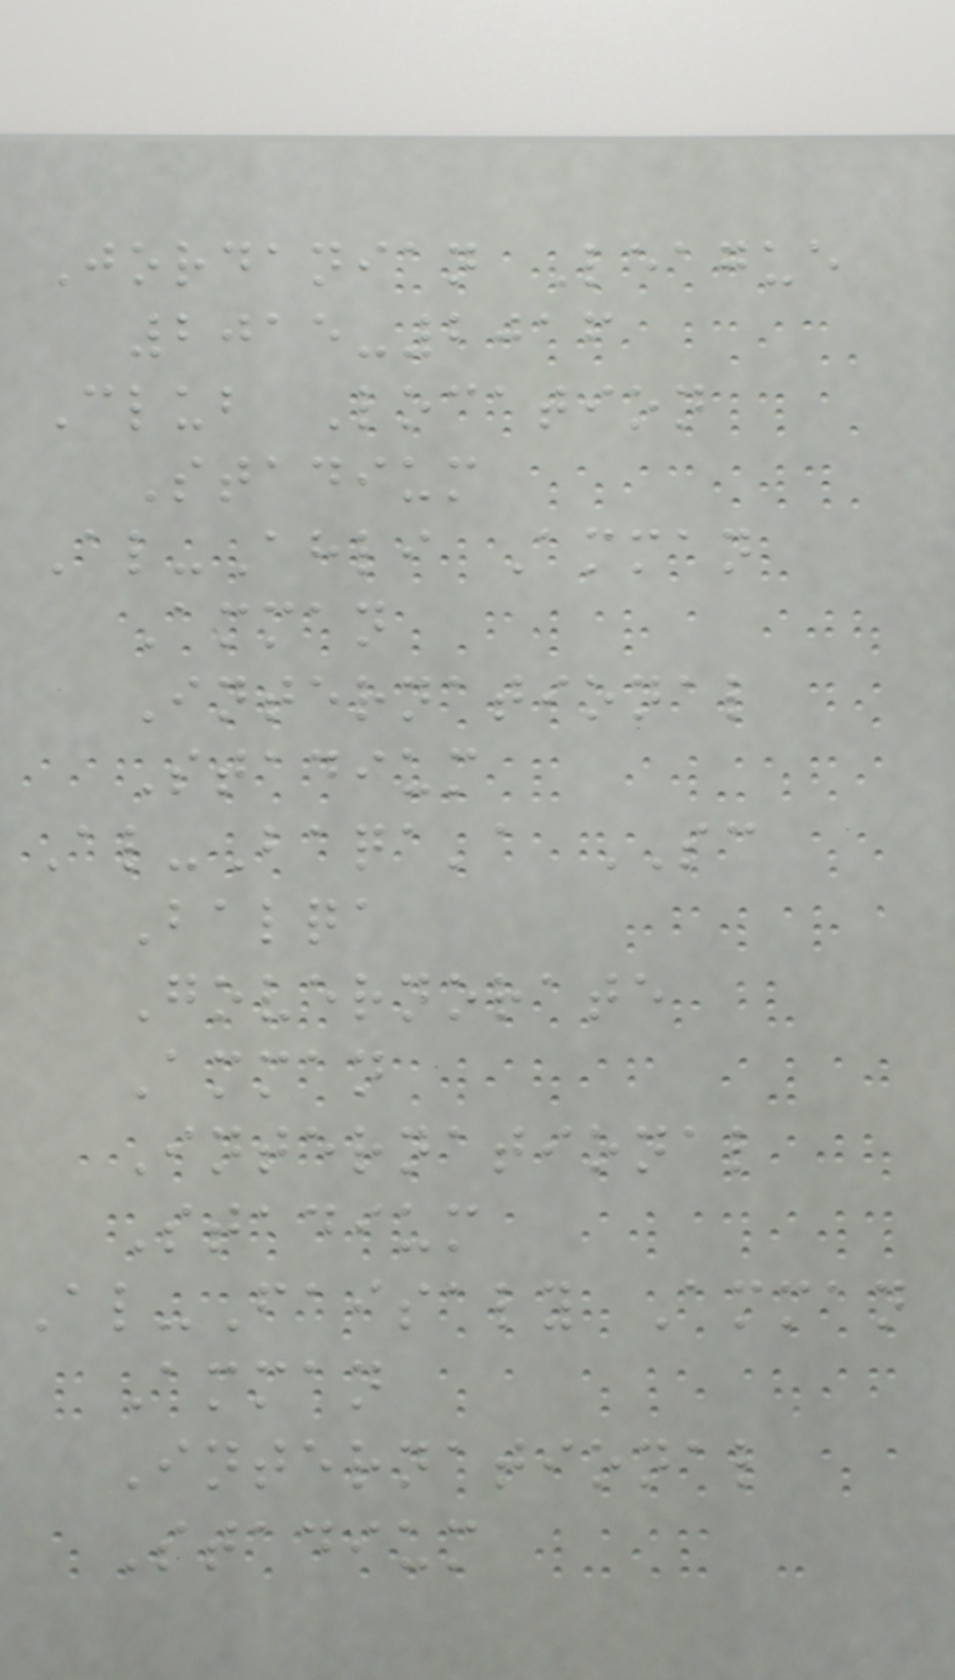Jordanian League
2015-2016
Club Location
Stadium
Al-Ahli Amman
Amman
International
Stadium
Al-Baqa'a SC
Balqa
Governorate
Amman
International
Stadium
Al-Faisaly Amman
Amman
International
Stadium
